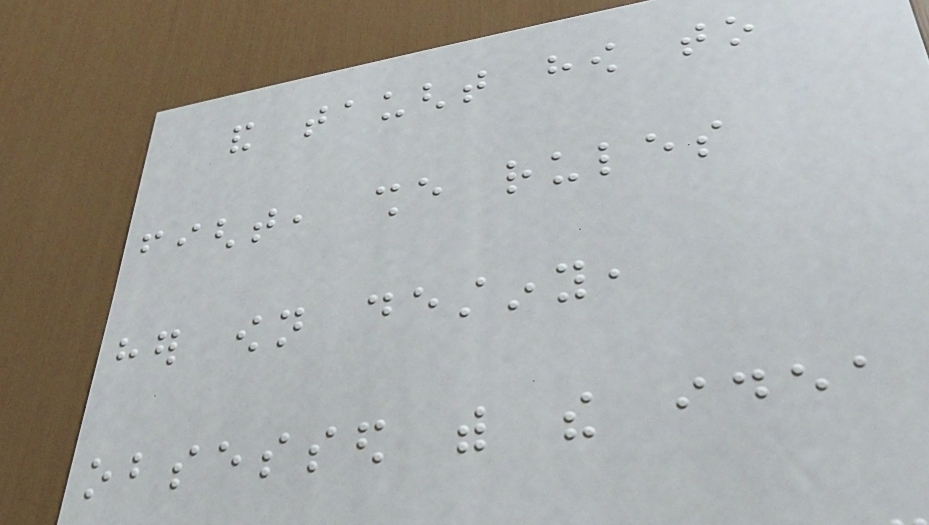and taught how to
fight, she rules
her own destiny,
obsessed with the idea
